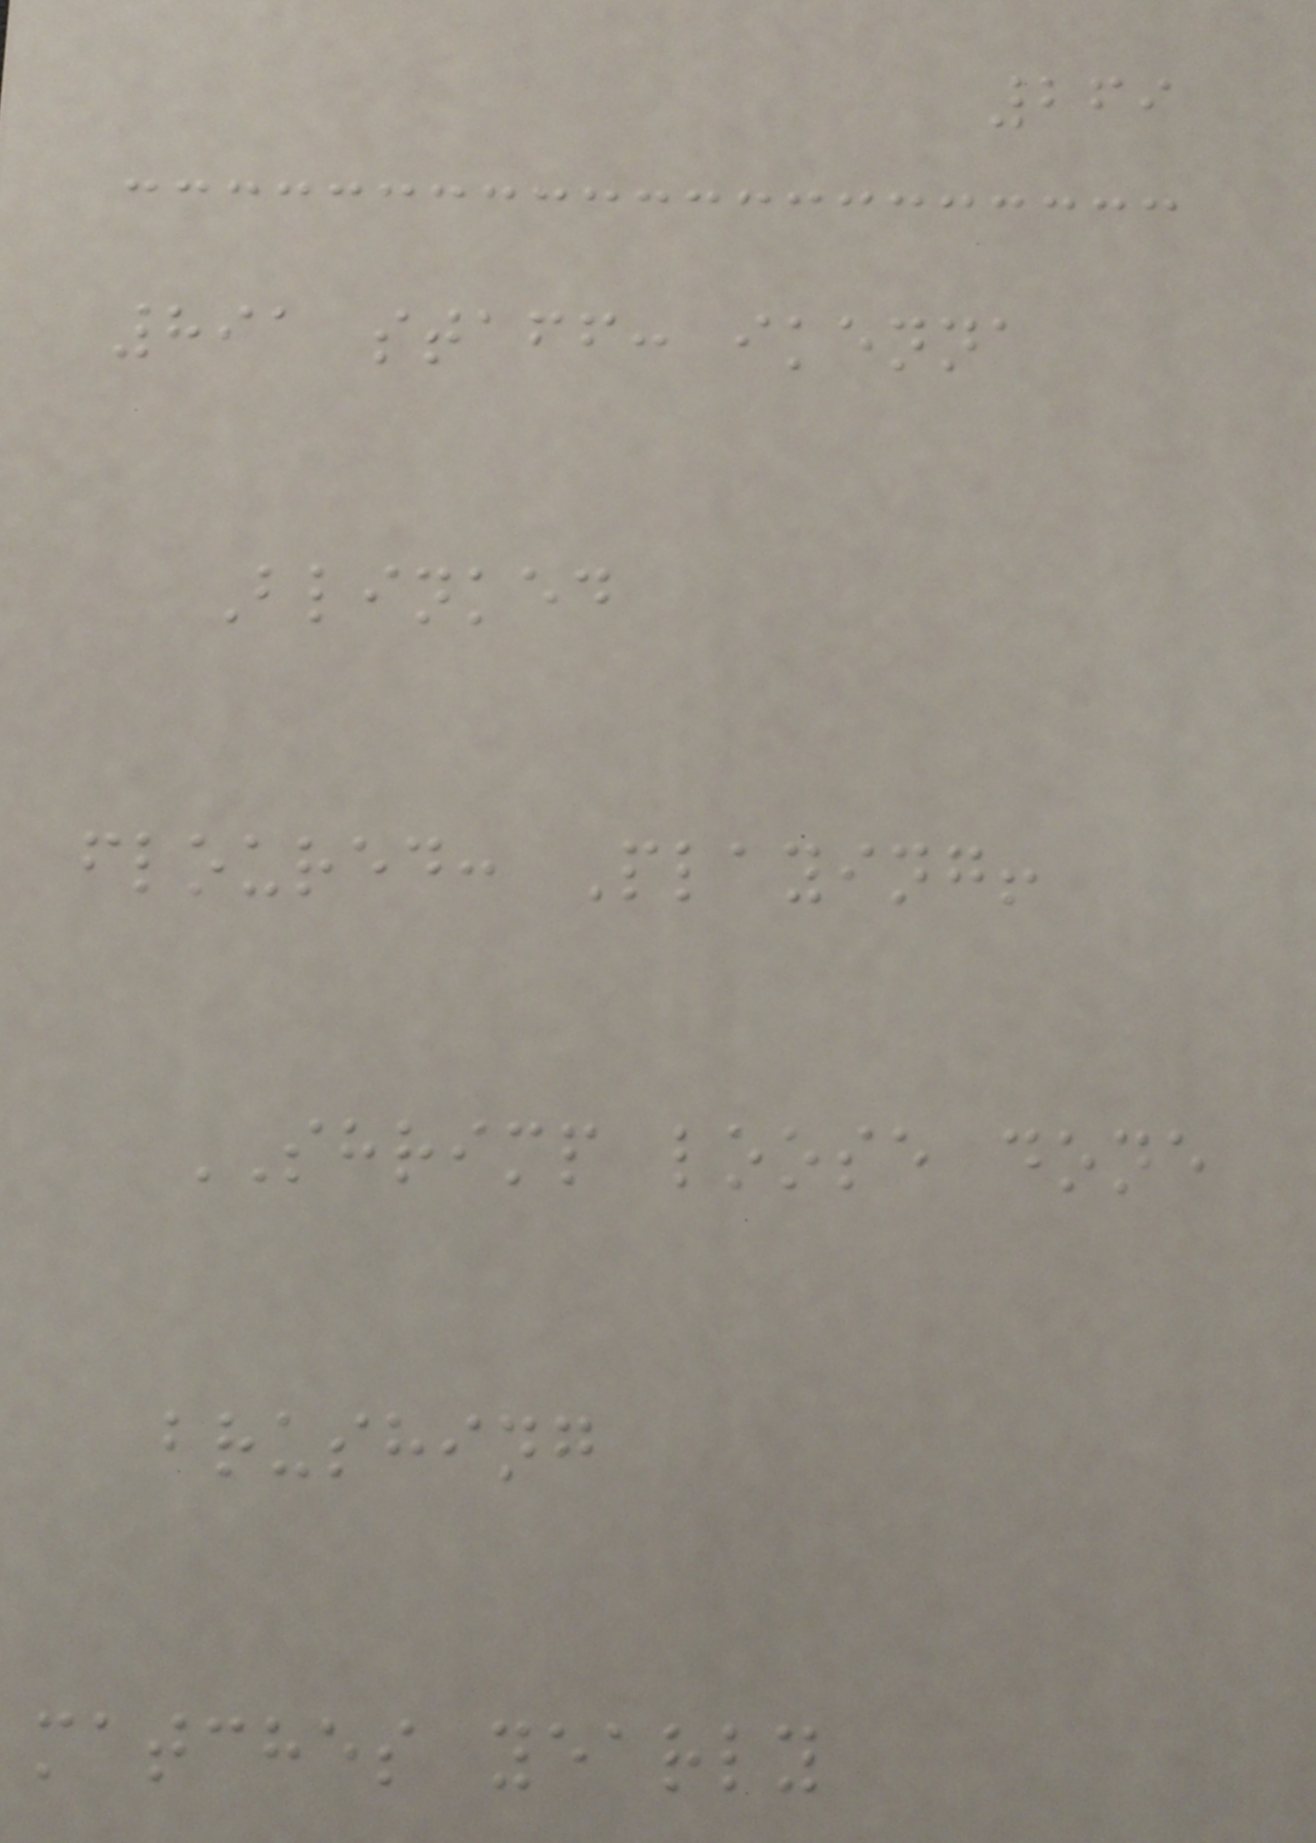269
891 staff: ikenna
Blinked
floured: Playing!
SHRIMP loose done
brushing
matches yearly
